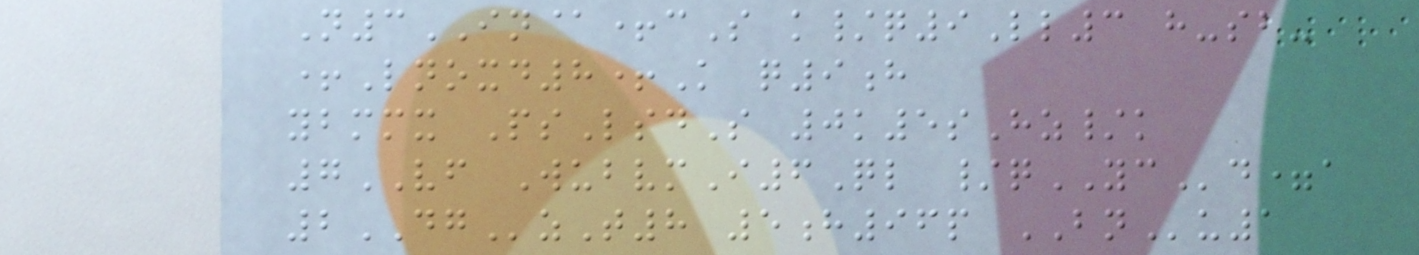N3IN@+cS k/q9Ll3 h-sb-
+Lnoxd8+K q9h
ybmmx PsLsdS 0k5sHz/k
7VF WubvmI6Ql /qYCd=a
2DGzT8 5h96p BNu1
